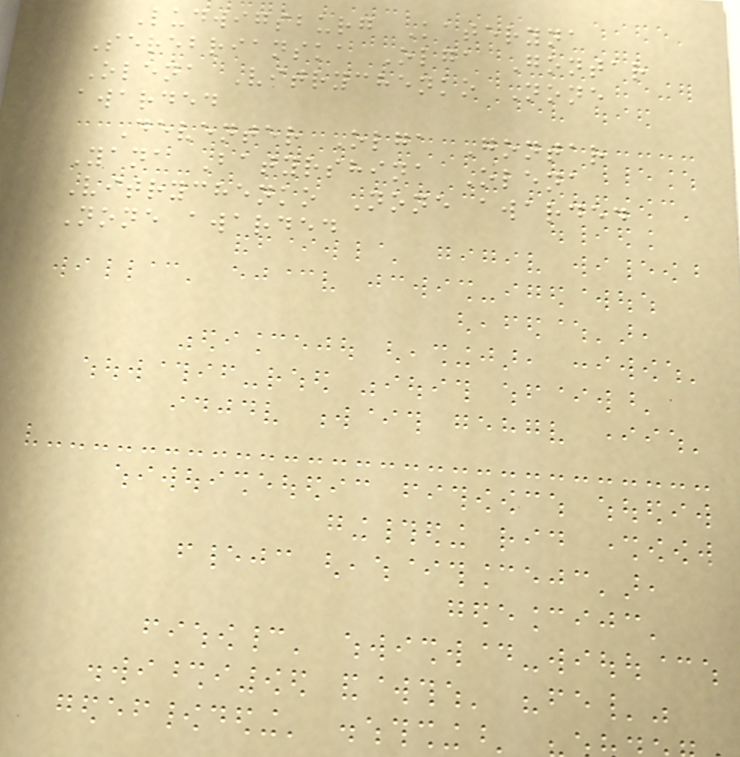Ludwigsburg Kateryna
Serebrianska Olga Gontar
Olena Vitrychenko None
awarded
Deventer Olga Gontar
Yana Batyrshina Olena
Vitrychenko None awarded
None awarded
